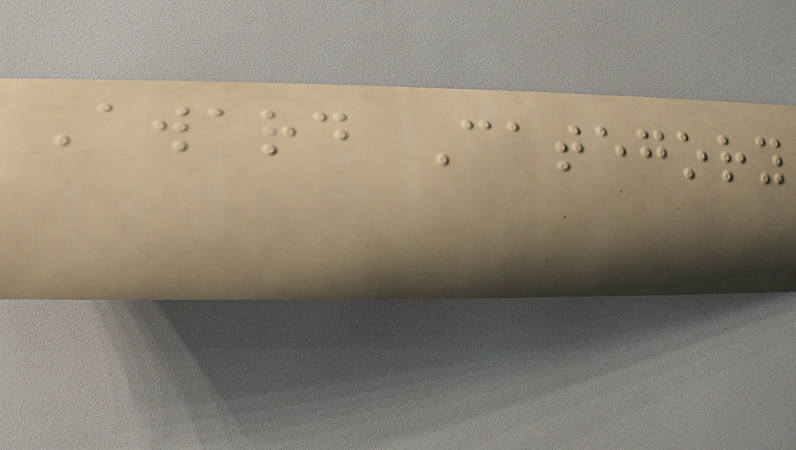Award Category
